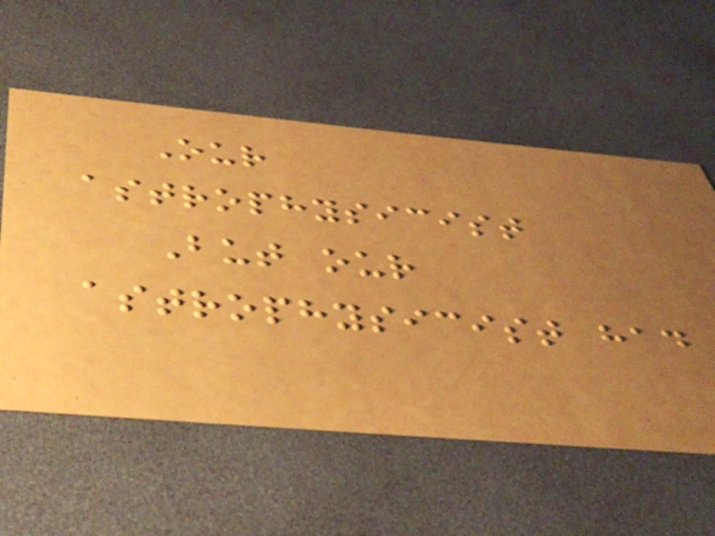Our
astrophysicist
But our
astrophysicist had
